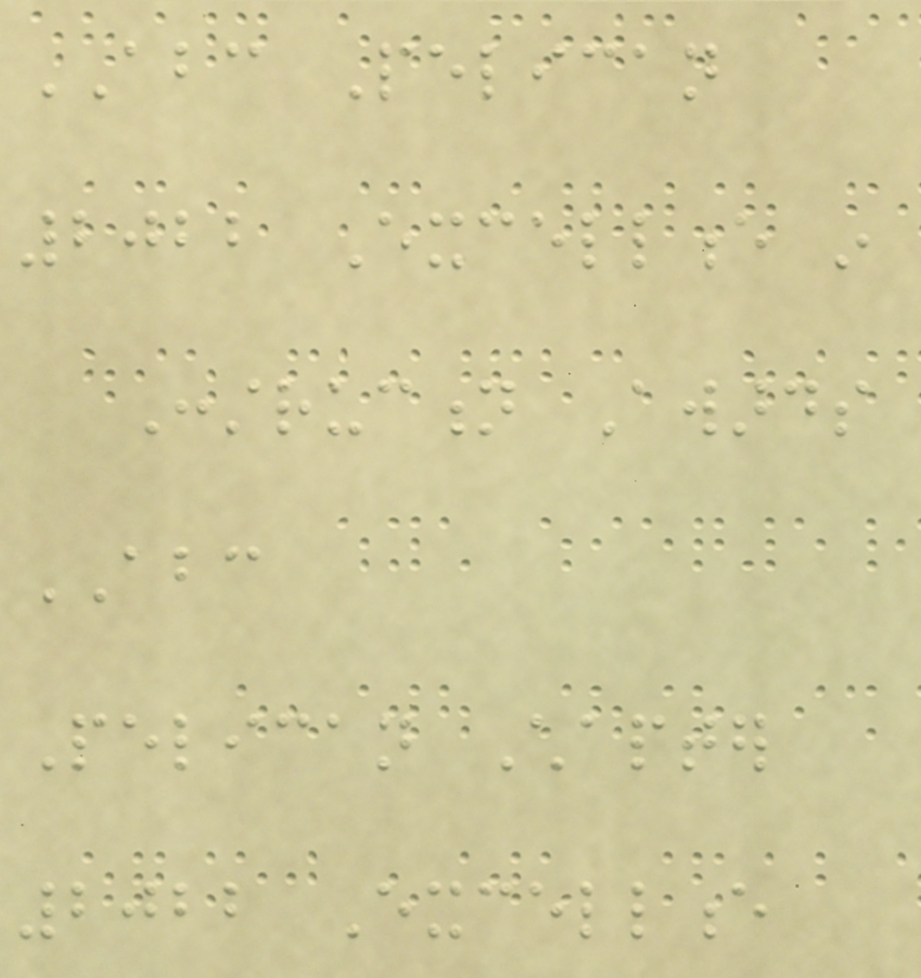ABC Pelican
2022 Excellence in
Construction Awards
ABC
Pelican Chapter
2022 Excellence
